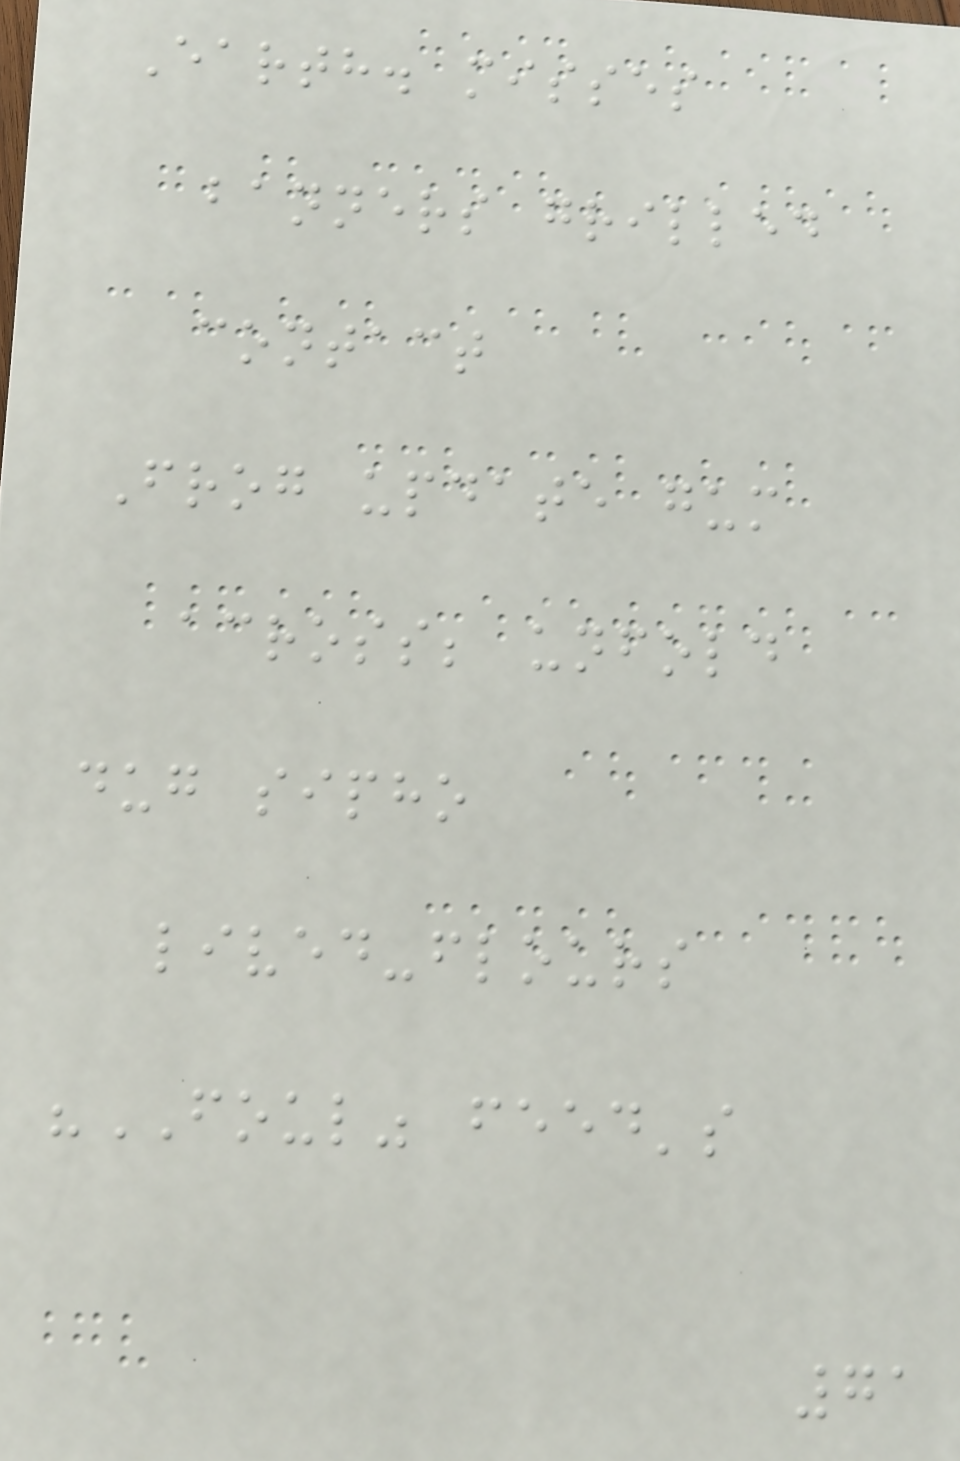Earth. misses
banners grilled
contact
Frog update gum
across; unfold
dug sipho
lived-flours
"FOUL" feed's
71
